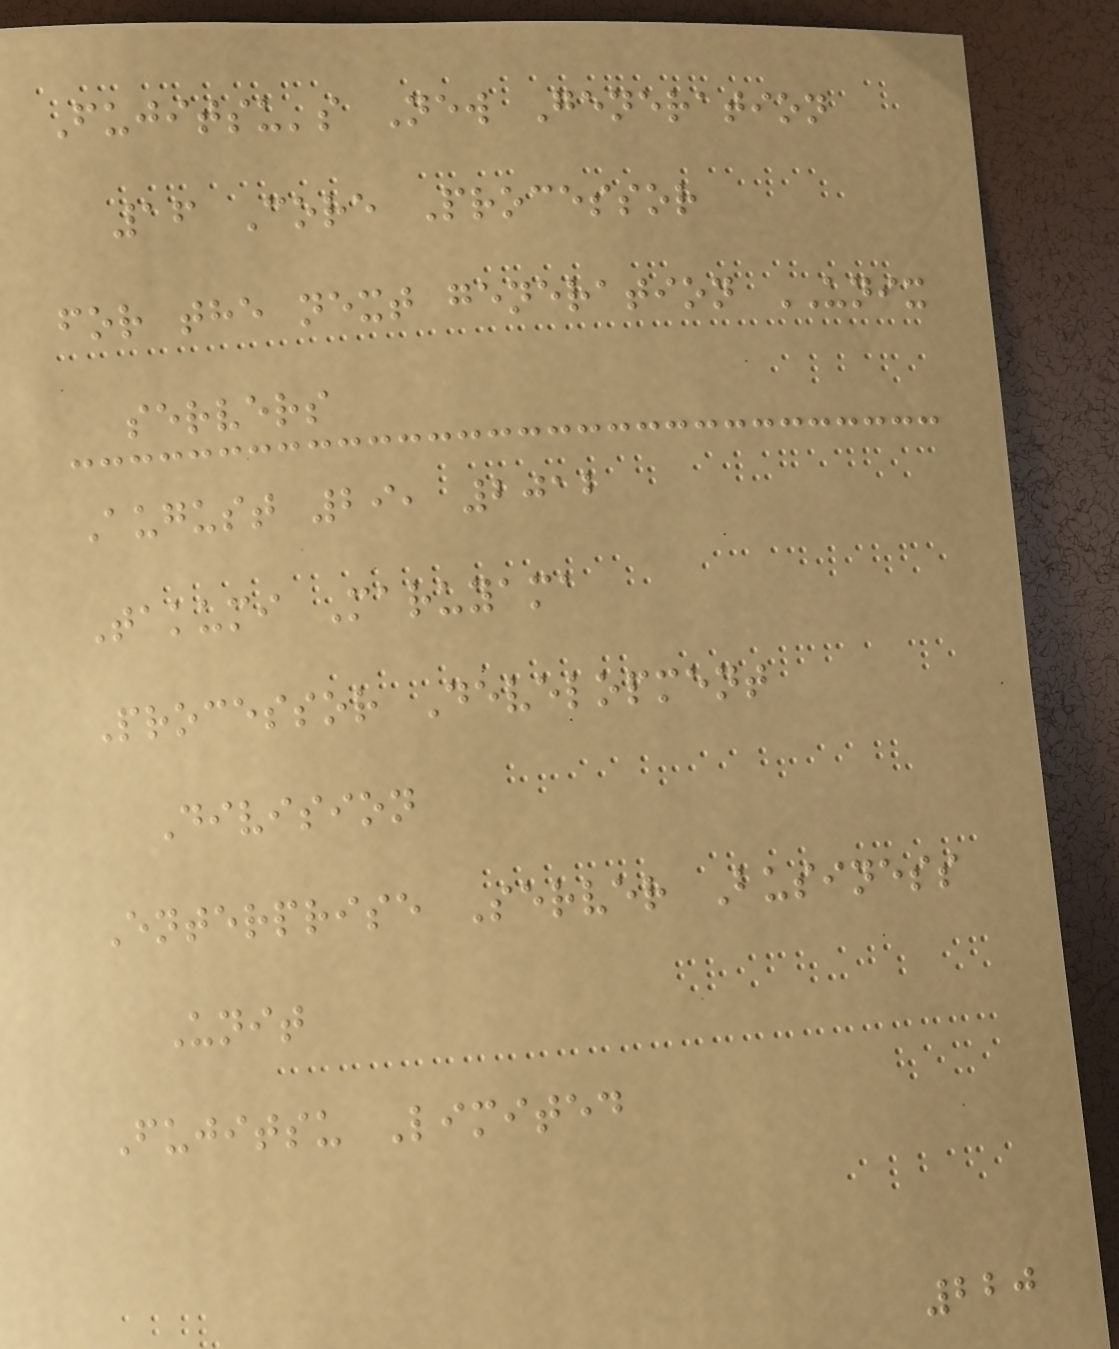Fujitsu's New Generation
16 Core Processor
for the next generation UNIX
servers
August 29, 2012
Takumi Maruyama
Processor Development
Division
Enterprise Server Business
Unit
Fujitsu Limited
220
